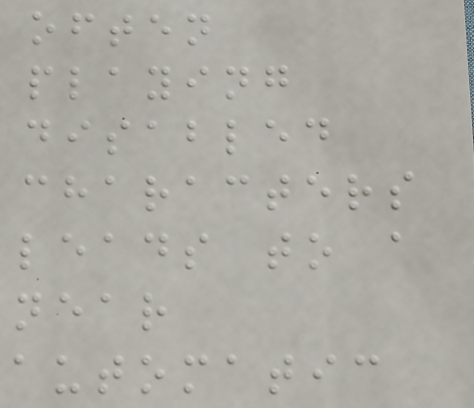often
playing
disabled
characters
leads to a
near
automatic
